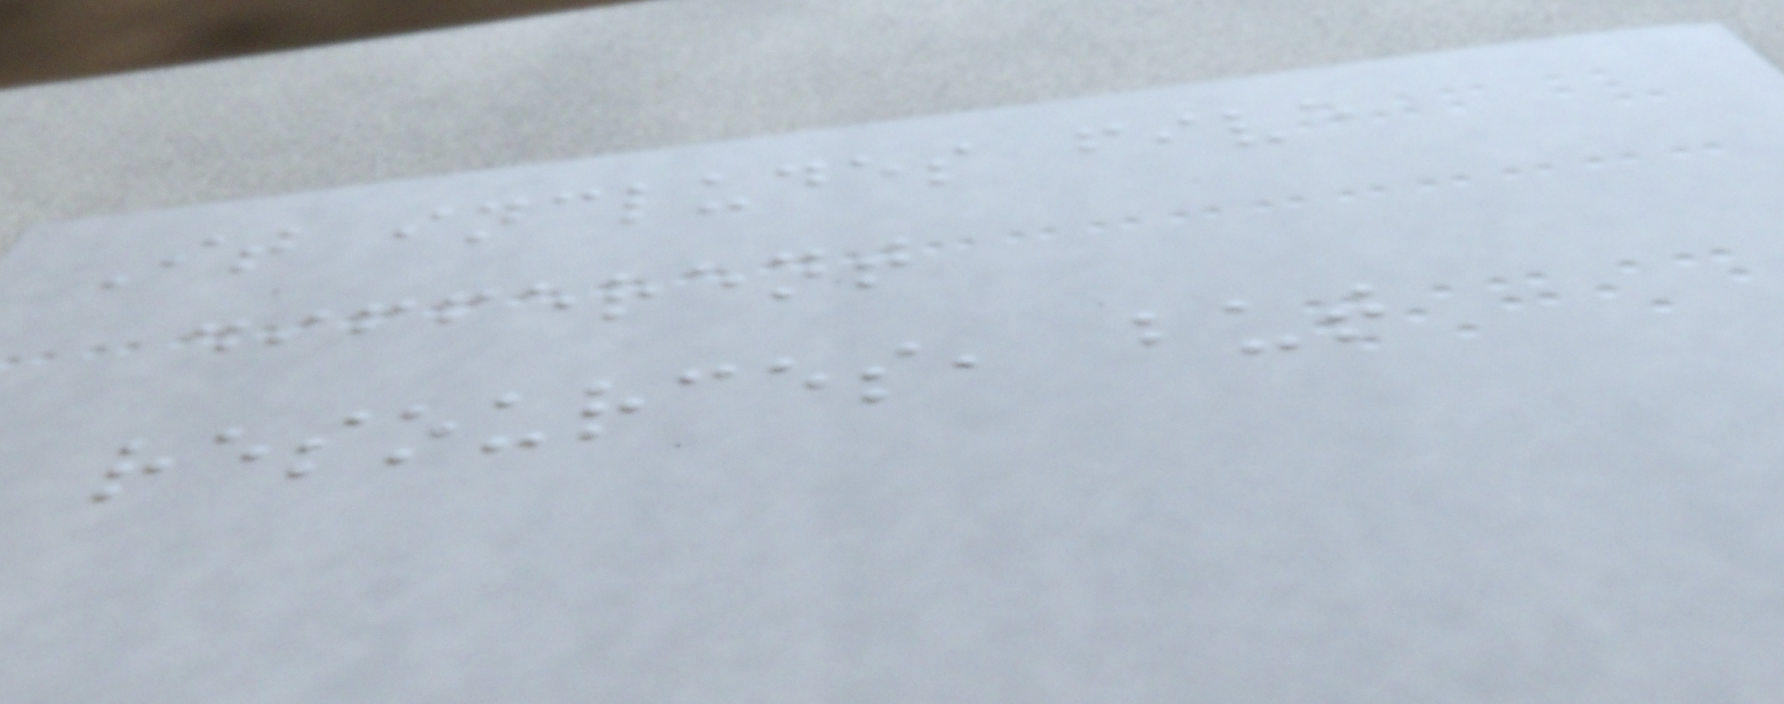It includes five
different
resources, but
